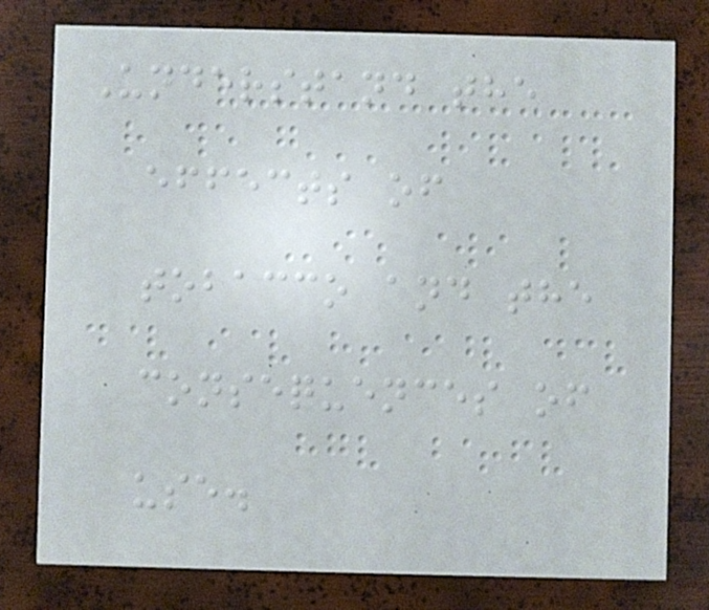Understand the
effects of
tobacco and the
consequences of
use.
